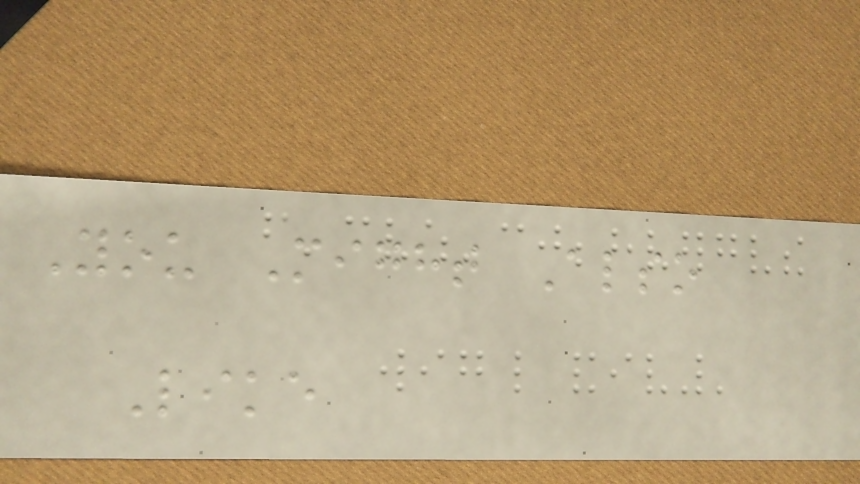You Might Also
Like
